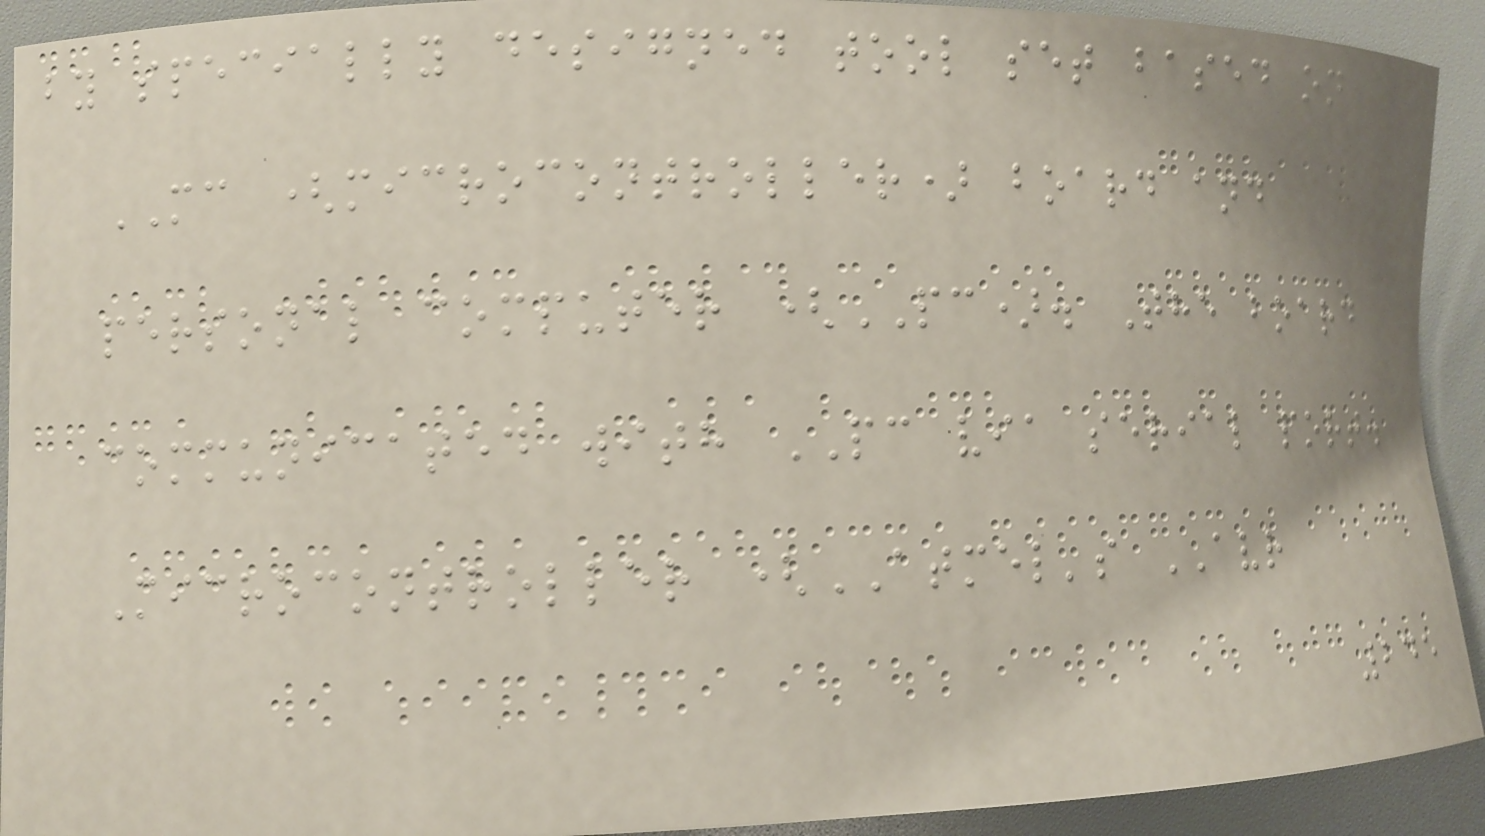by specially designed tool set based on
MC (microcontroller) board and
personal computer (PC). The board
communicated with PC via serial port.
Microcontroller (ATMEL's AVR
245
